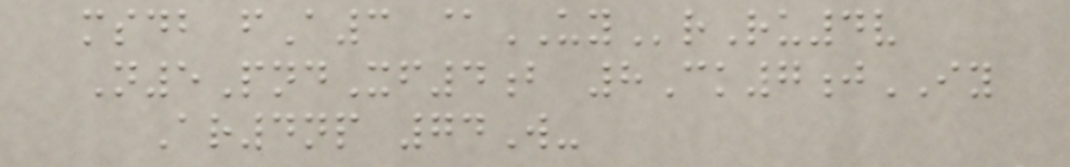msdb fA3 @UYrRu4v
N5PndXf4b 8Ck7jIY
Ar4np 74W-
